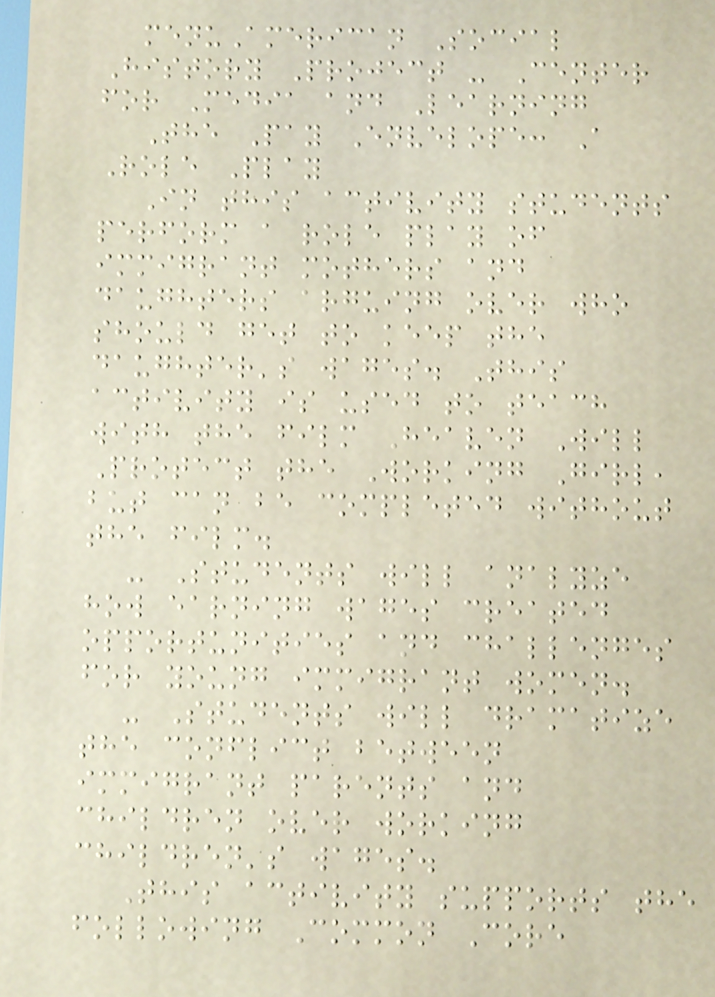menuAmerican Social
History Project - Center
for Media and Learning
The Pay Envelope: A
Role Play
In this activity students
perform a role play of
immigrant mothers and
daughters arguing over who
should get to keep the
daughter's wages. This
activity is used to teach
with the film Heaven Will
Protect the Working Girl,
but can be completed without
the film.
- Students will analyze
how earning wages created
opportunities and challenges
for young immigrant women.
- Students will dramatize
the conflict between
immigrant parents and
children over working
children's wages.
This activity supports the
following Common Core
